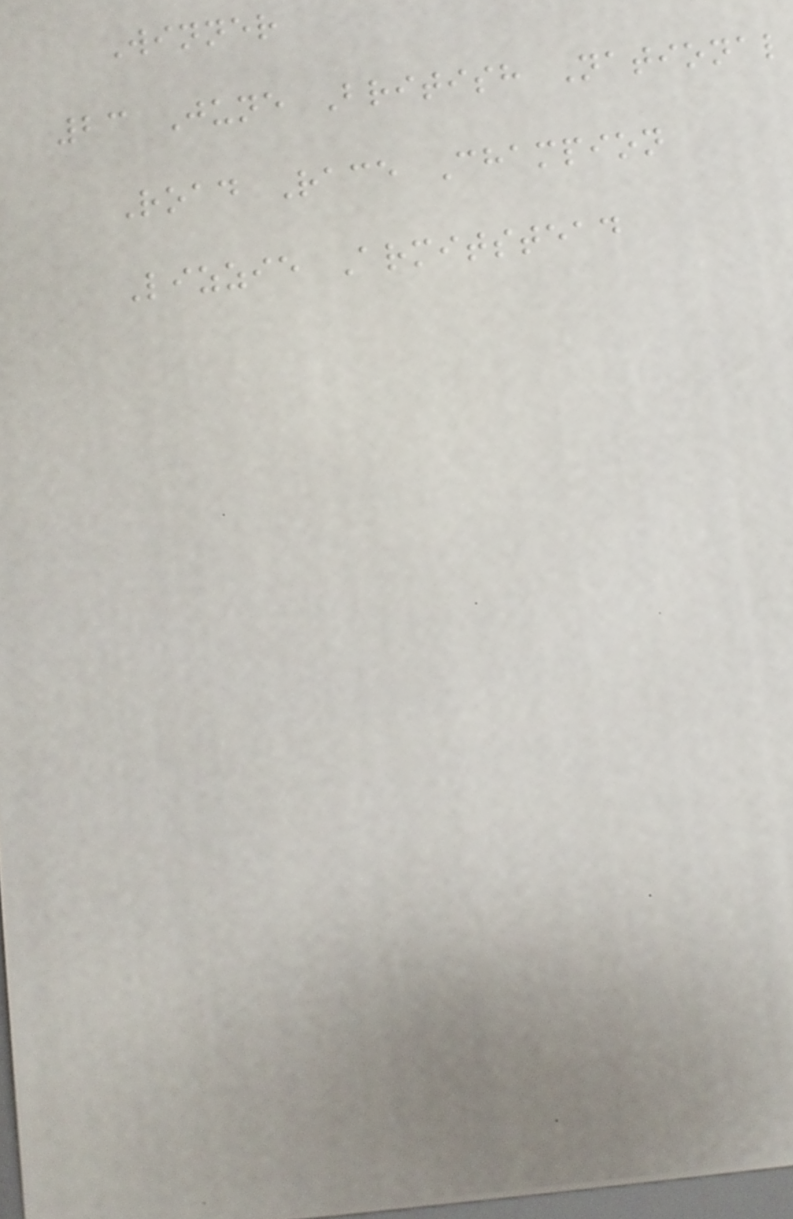Winner
23 June British National
Road Race Champion
Lizzie Armitstead
